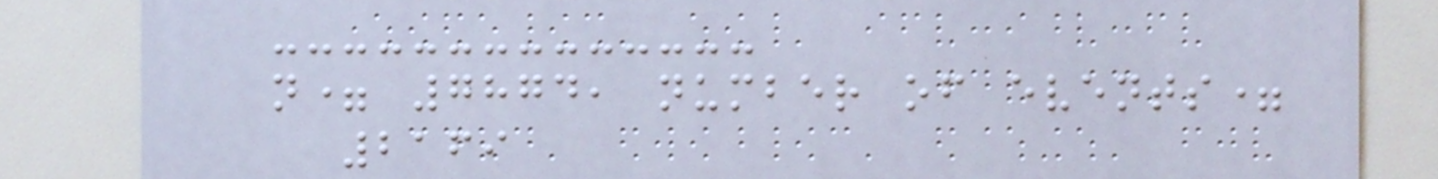n= 7874, number of events=
2169
